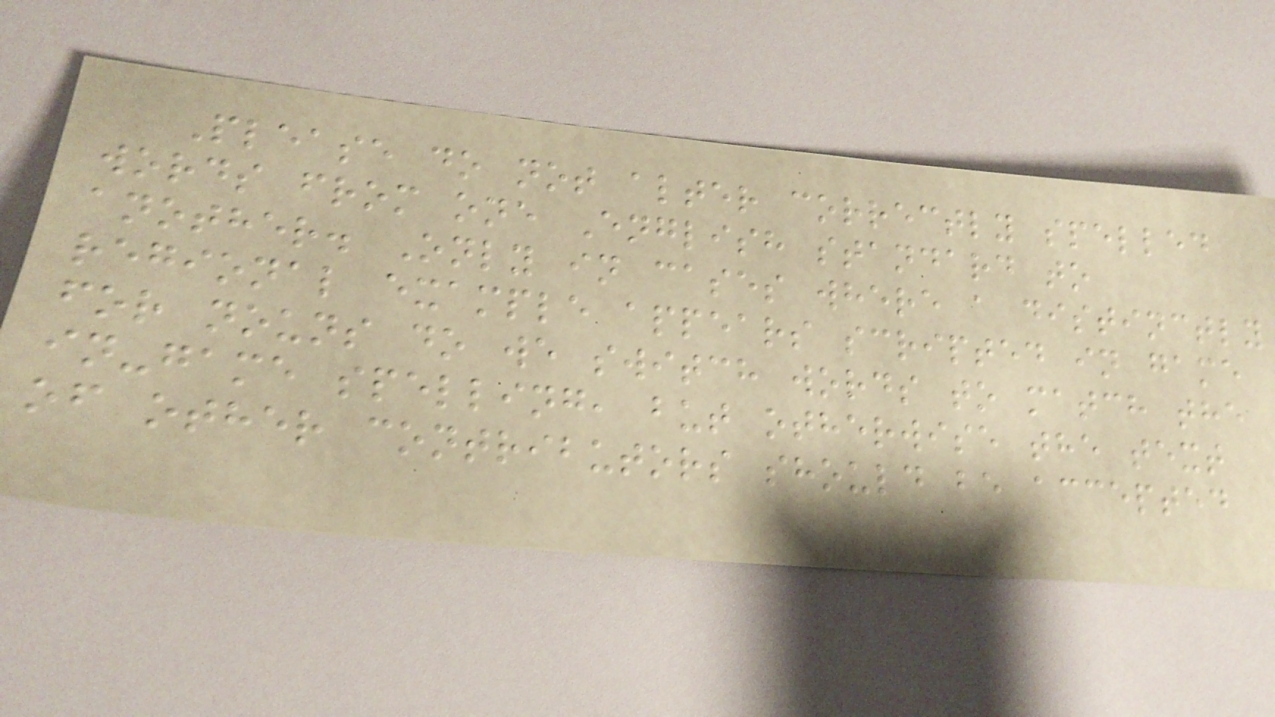Please do not alter correctly spelled
words from one English standard to
another. Only in cases where a distinctly
regional example appears scripted in game
for nouns do we switch words to match the
in-game spelling, but otherwise the text
of other contributors should be accepted
